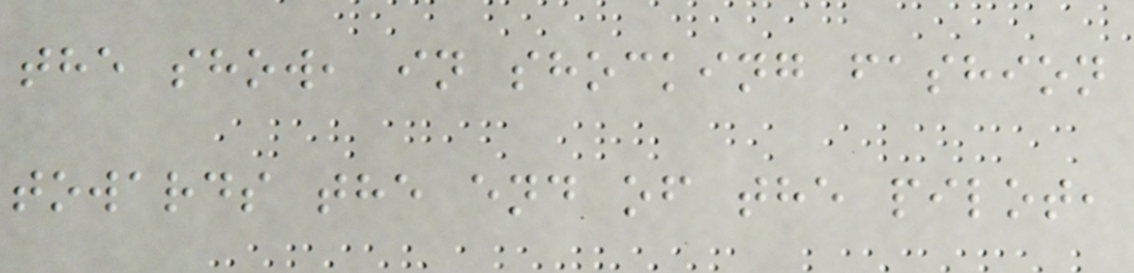the show, in shocking fashion
towards the end of the pilot,
